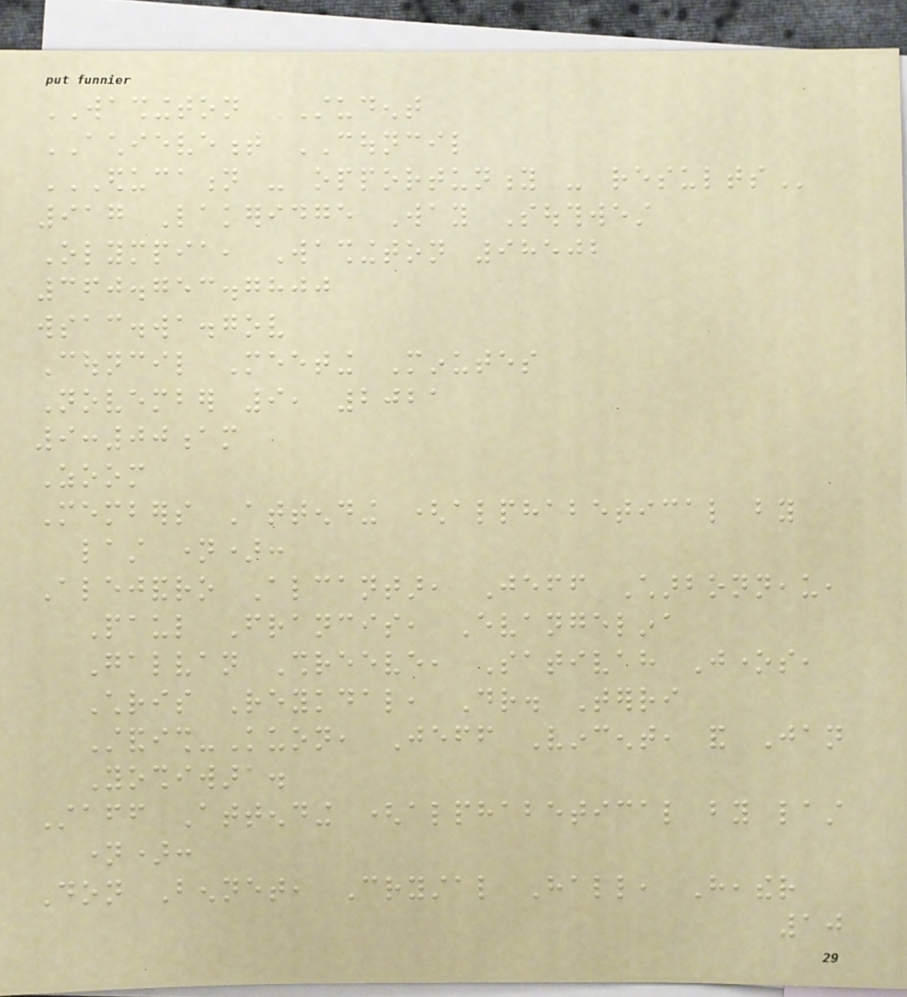WASHINGTON STUDENT
ACHIEVEMENT COUNCIL
EDUCATION - OPPORTUNITY - RESULTS
917 Lakeridge Way Southwest
Olympia, Washington 98502
360.753.7800
wsac.wa.gov
Council Meeting Minutes
November 9, 2021
9:00am
Zoom
Members Attending (alphabetical by
last name):
Alejandro Alcantar, Jeff Charbonneau,
Paul Francis, Evangelina
Galvan Shreeve, Sativah Jones,
Chris Reykdal, Dr. Terri
Standish-Kuon, Jeff Vincent, and Jan
Yoshiwara.
Staff Attending (alphabetical by last
name):
Don Bennet, Crystal Hall, Heather
10
